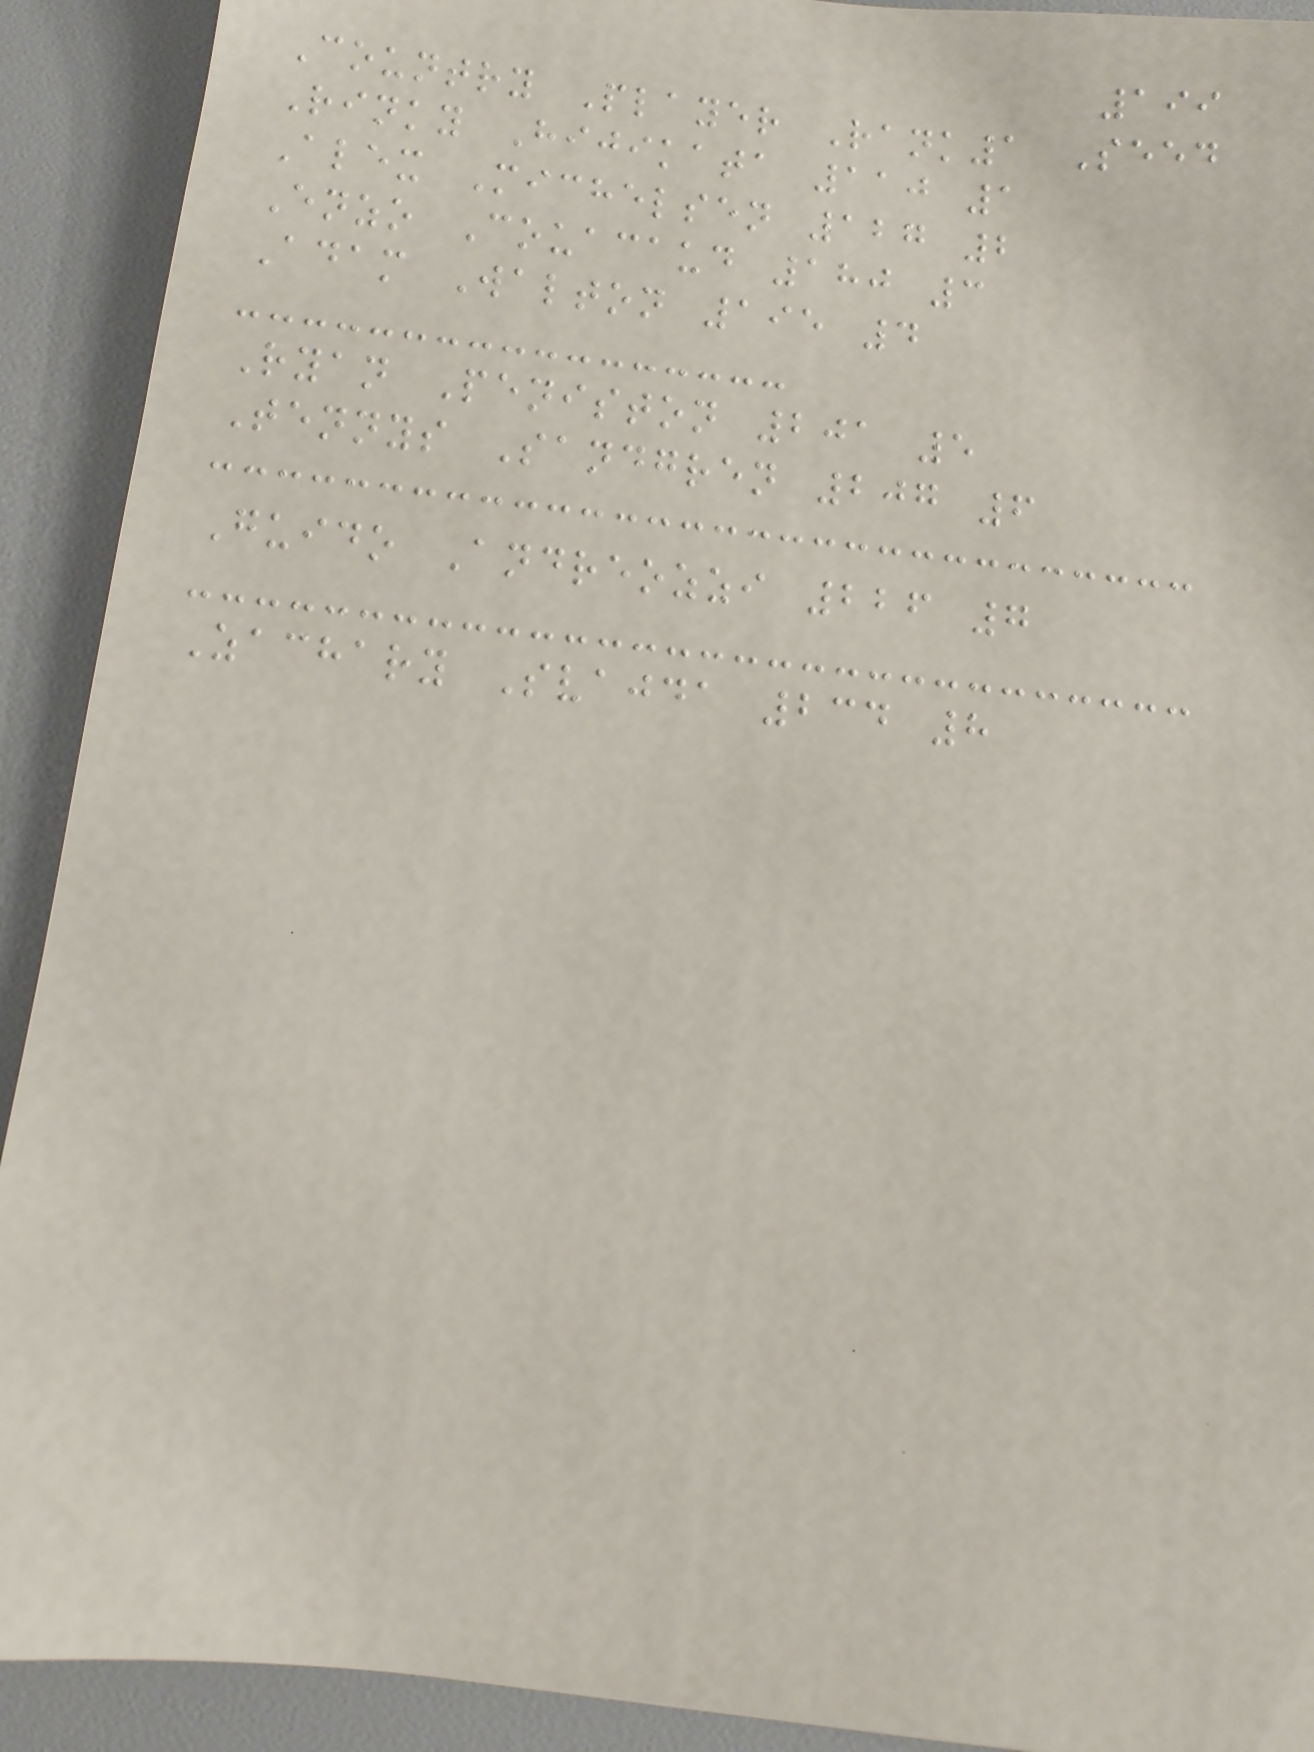199
Country Player Rank1 Seed
Rinky Hijikata 110 1
Alex Michelsen 127 2
Enzo Couacaud 180 3
Adam Walton 195 4
Ryan Peniston 201 5
Tennys Sandgren 207 6
Guido Andreozzi 226 7
Zachary Svajda 234 8
